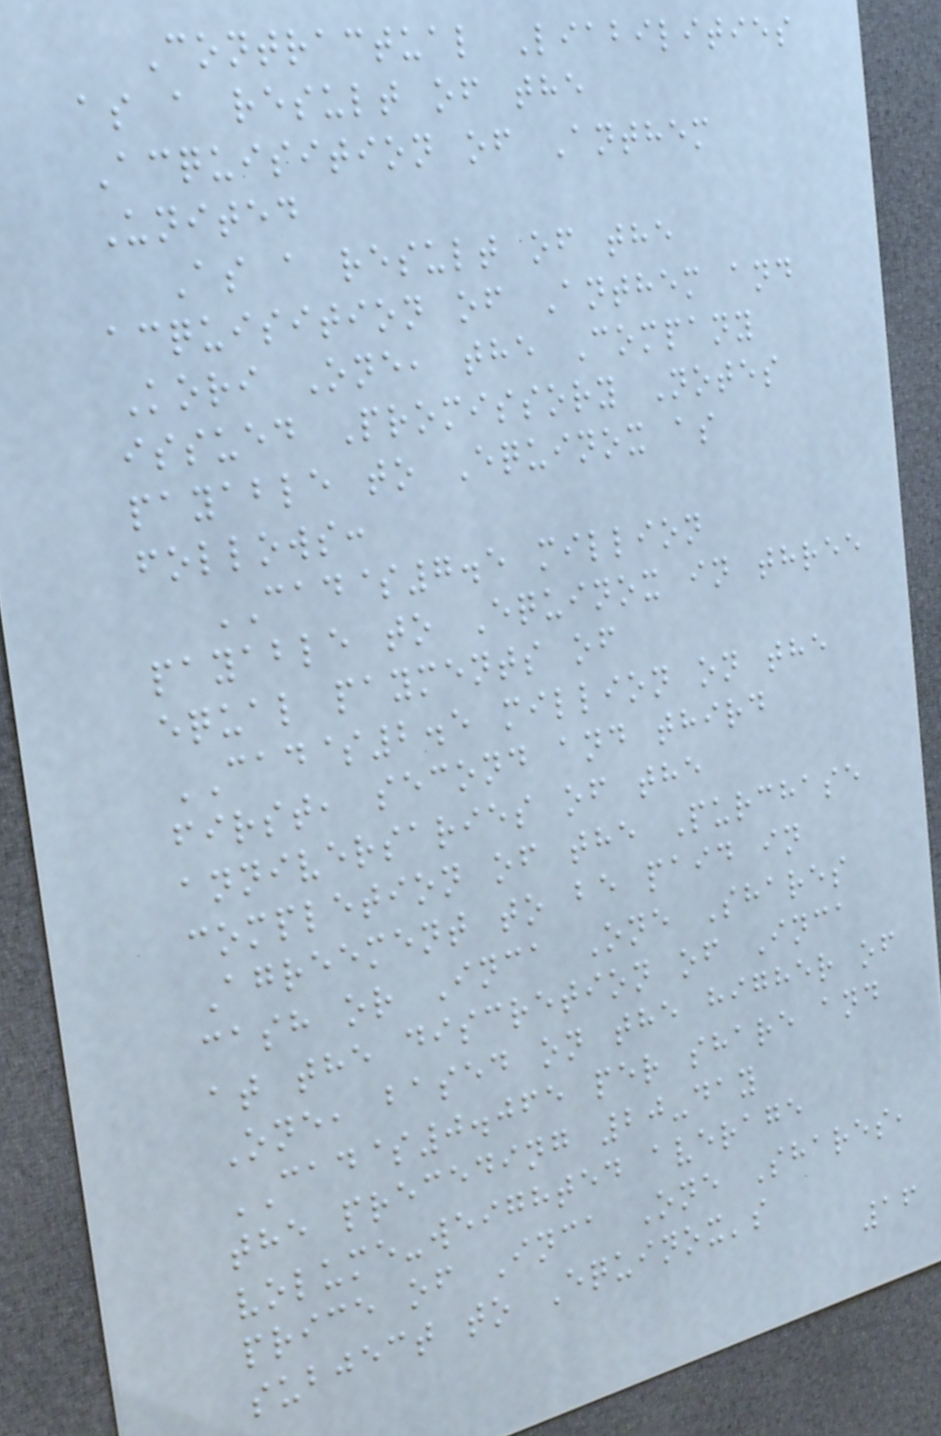Contractual Liabilities
as a result of the
Acquisition of Anthem
United
As a result of the
acquisition of Anthem and
Kori One, the Company
issued Promissory Notes
payable to Equinox as
follows:
CAD$7.5 million
payable to Equinox in three
equal payments of
CAD$2.5 million on the
first, second and third
anniversaries of the
completion of the Purchase
Agreement to be paid in
cash or Inca One Shares
at the discretion of Inca
One, based on the higher of
CAD$0.065 per share and
the preceding 20-day
volume-weighted average
price of Inca One Shares,
subject to Equinox's
16
